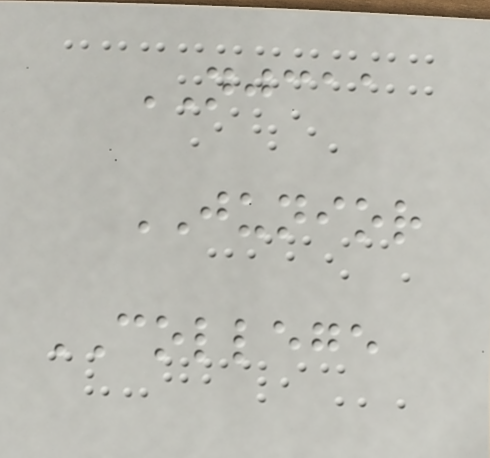NJCAA
JUNIOR
COLLEGE
